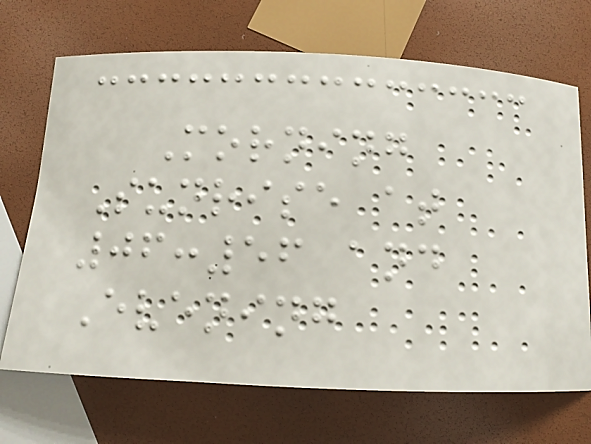Morning
Sunrise at
06:56 and
Evening
